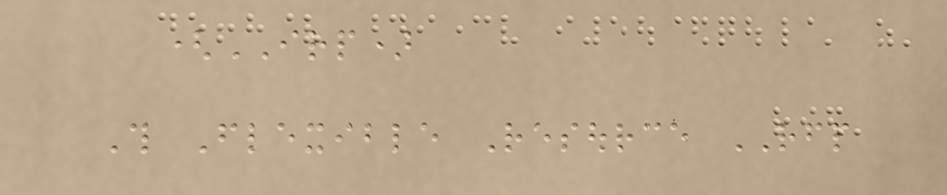(IRP)
This Flexible Resource RFP
